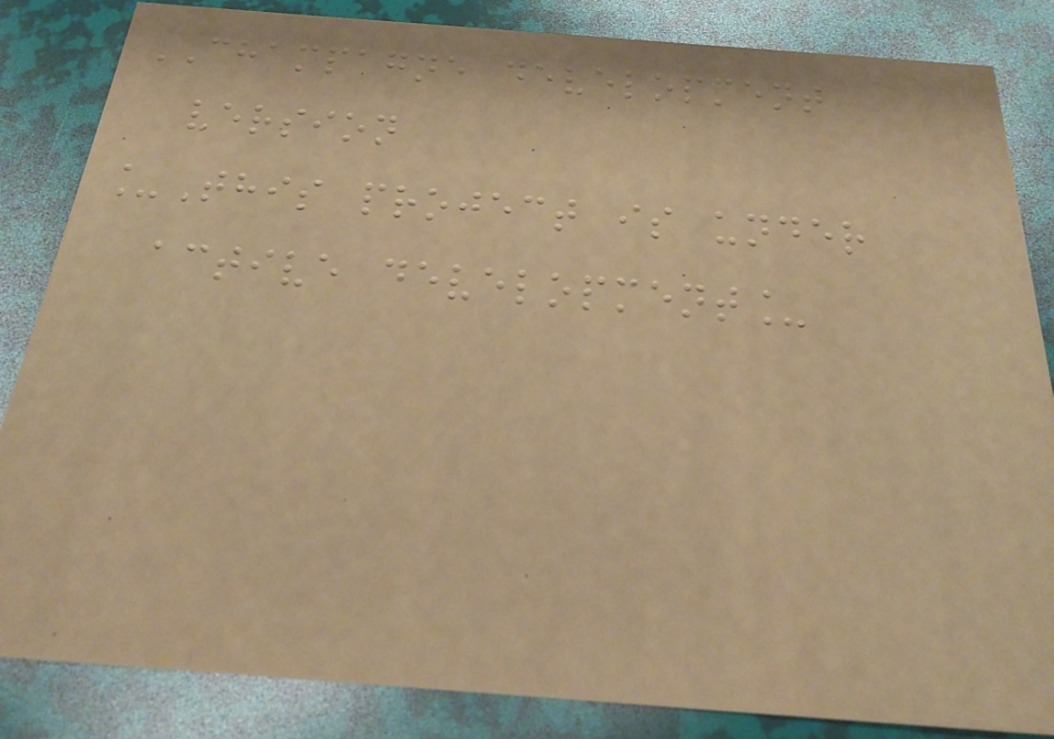CHAMPAGNE development
version
_This project is under
active development_
